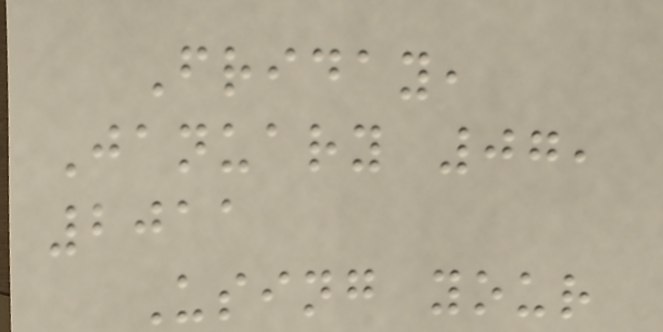Friday,
January 07,
2011
Using your
